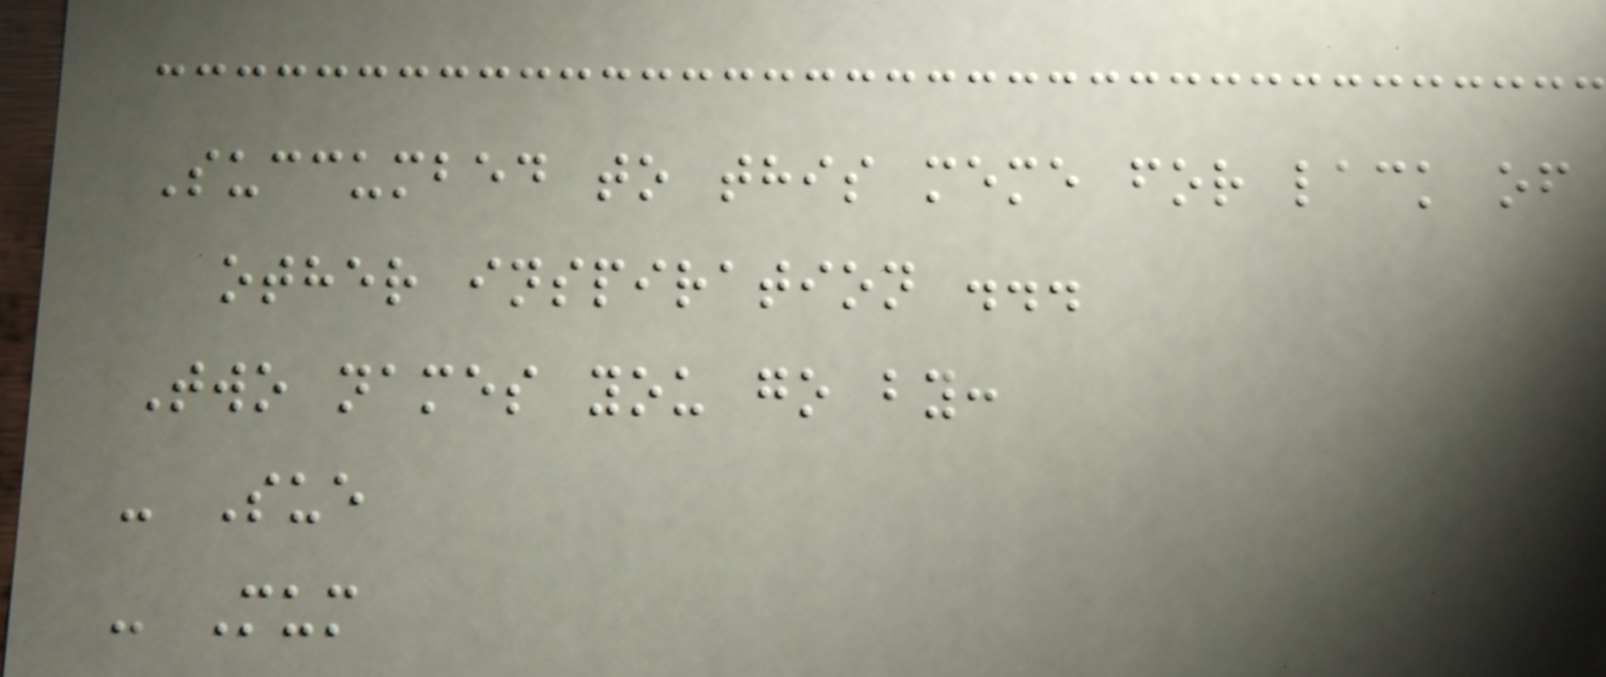Succumbed to this meme for lack of
other inspiration ...
Two names you go by:
- Sue
- Mum
